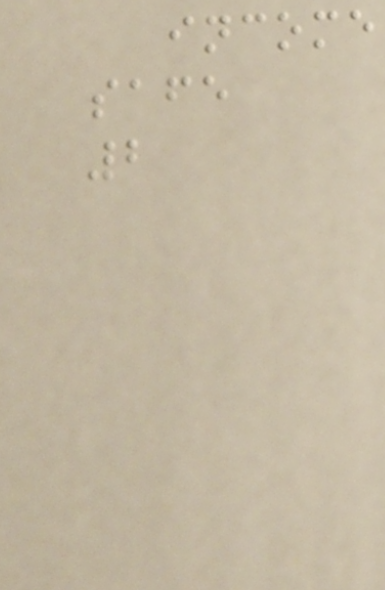income
safe
2
